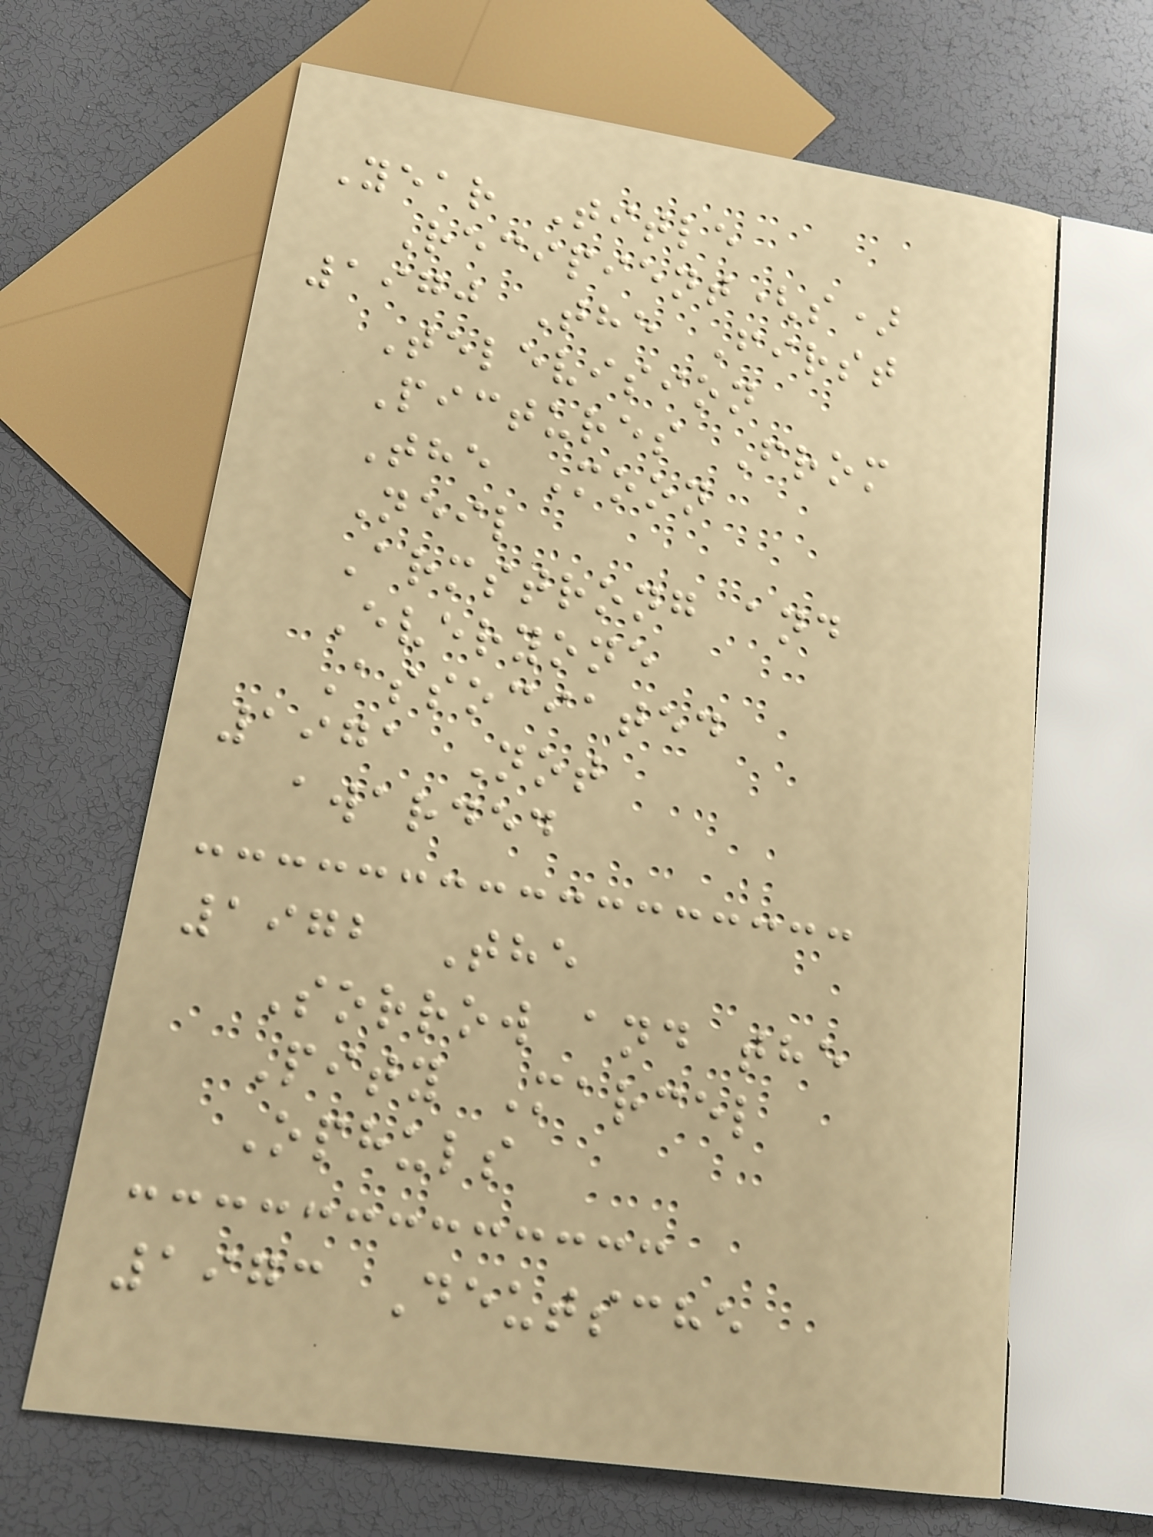Year Title
Recipient(s)
1970 The First
Television
Pictures From
The Moon
Neil
Armstrong and
Everyone
Associated
1971 Not
awarded
1972 The
Sorrow and the
Pity Marcel
Ophuls
1973 Deutsche
